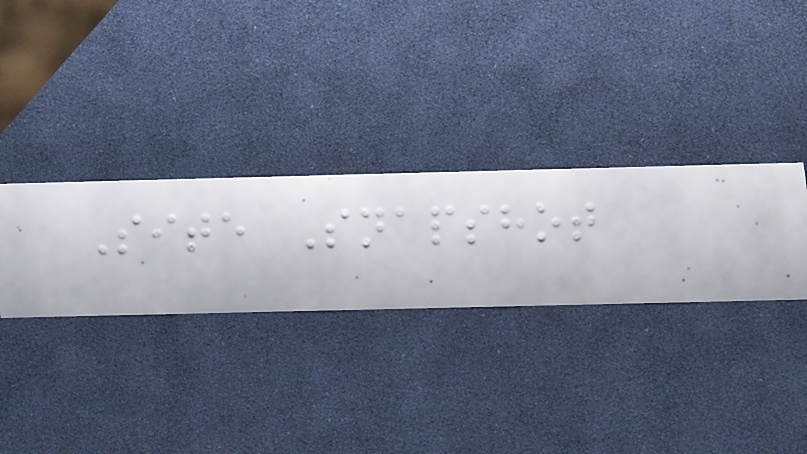Site Snapshot
